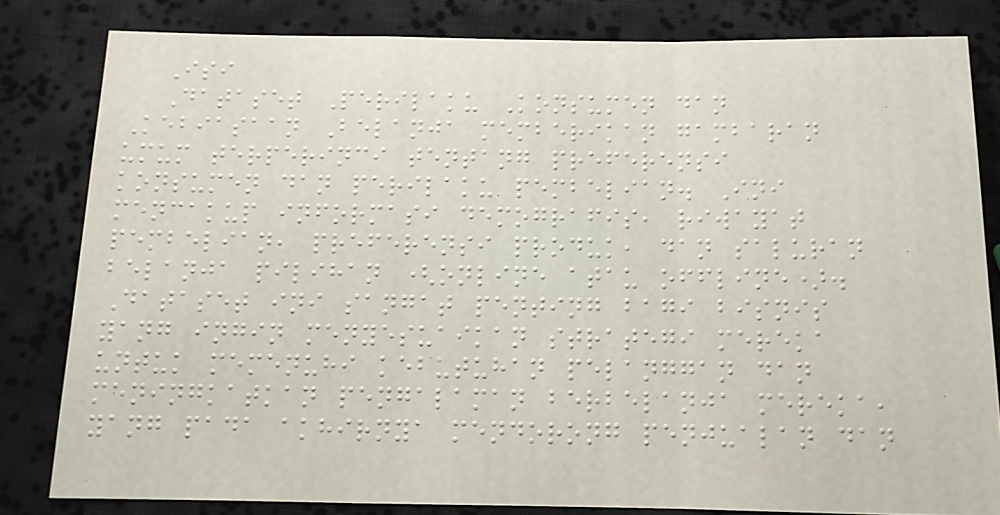Isi
Dataset Perilaku Konsumen dan
Kebiasaan Belanja memberikan gambaran
umum terperinci tentang preferensi
konsumen dan perilaku pembelian. Ini
mencakup informasi demografis, riwayat
pembelian, preferensi produk, dan saluran
belanja pilihan (online atau offline).
Dataset ini sangat penting bagi bisnis
yang ingin menyesuaikan strategi mereka
untuk memenuhi kebutuhan pelanggan dan
meningkatkan pengalaman berbelanja mereka,
yang pada akhirnya mendorong penjualan dan
